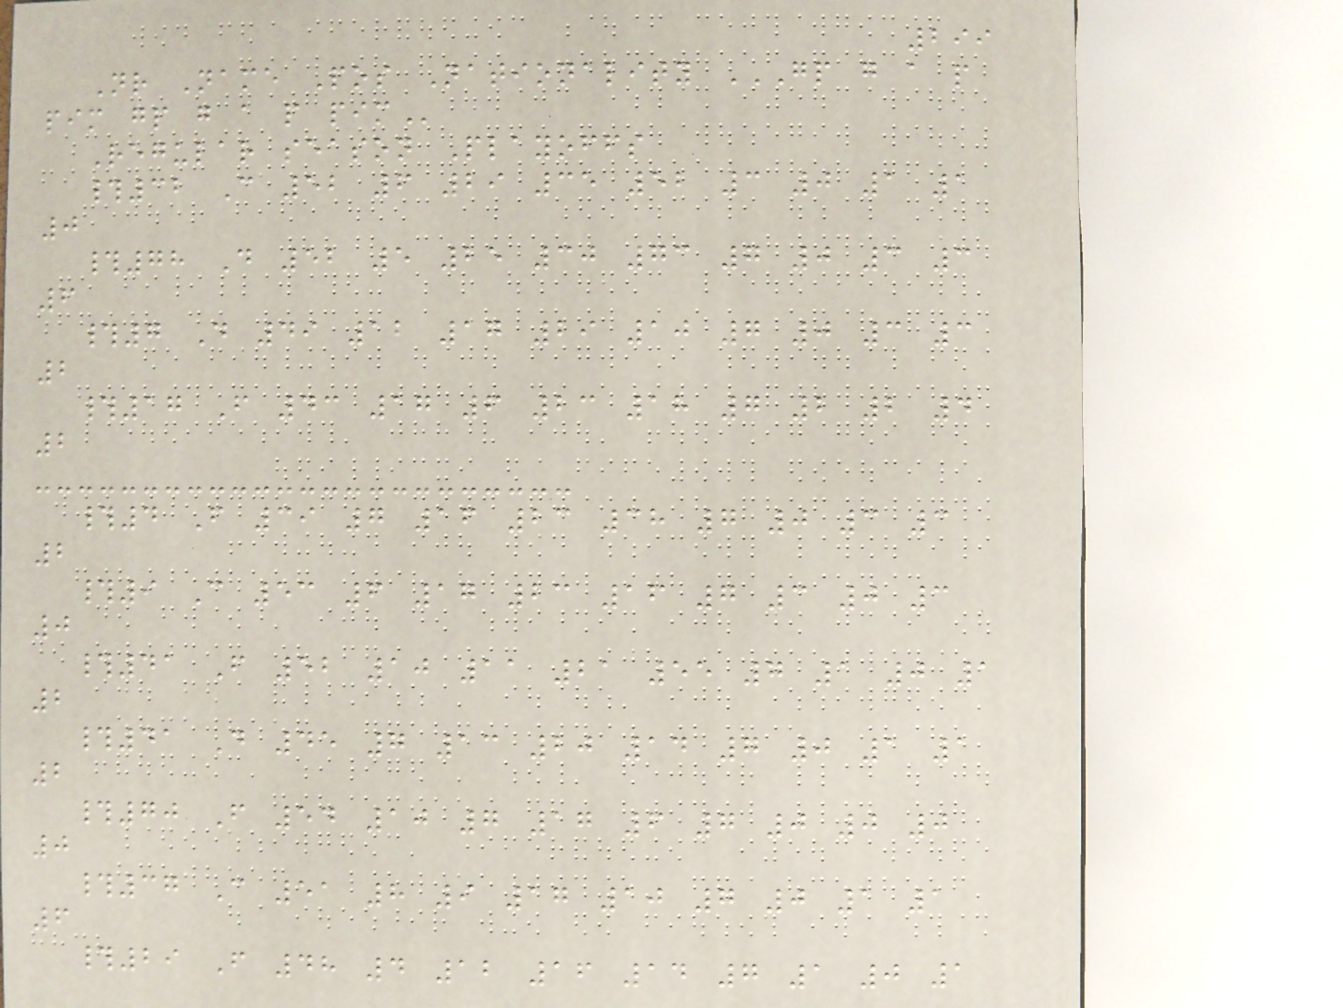299
Nr Name Pos Nationality GP G A P
PIM GP G A P PIM
Regular season Playoffs
#32 C 52 6 29 35 52 3 0 1 1
0
#78 D 52 5 25 30 73 7 0 3 3
6
#7 D 49 12 17 29 10 7 0 3 3
2
#17 F 43 17 6 23 18 7 2 2 4
2
#4 F 39 7 16 23 38 7 0 3 3
2
#9 C 53 6 17 23 16 7 3 0 3
0
#41 F 52 10 11 21 55 7 1 0 1
2
#41 D 45 7 13 20 14 7 0 1 1
2
#70 F 54 10 7 17 6 7 0 0 0
0
#37 C 51 8 9 17 10 7 0 1 1
6
#29 F 48 4 12 16 14 7 1 0 1
